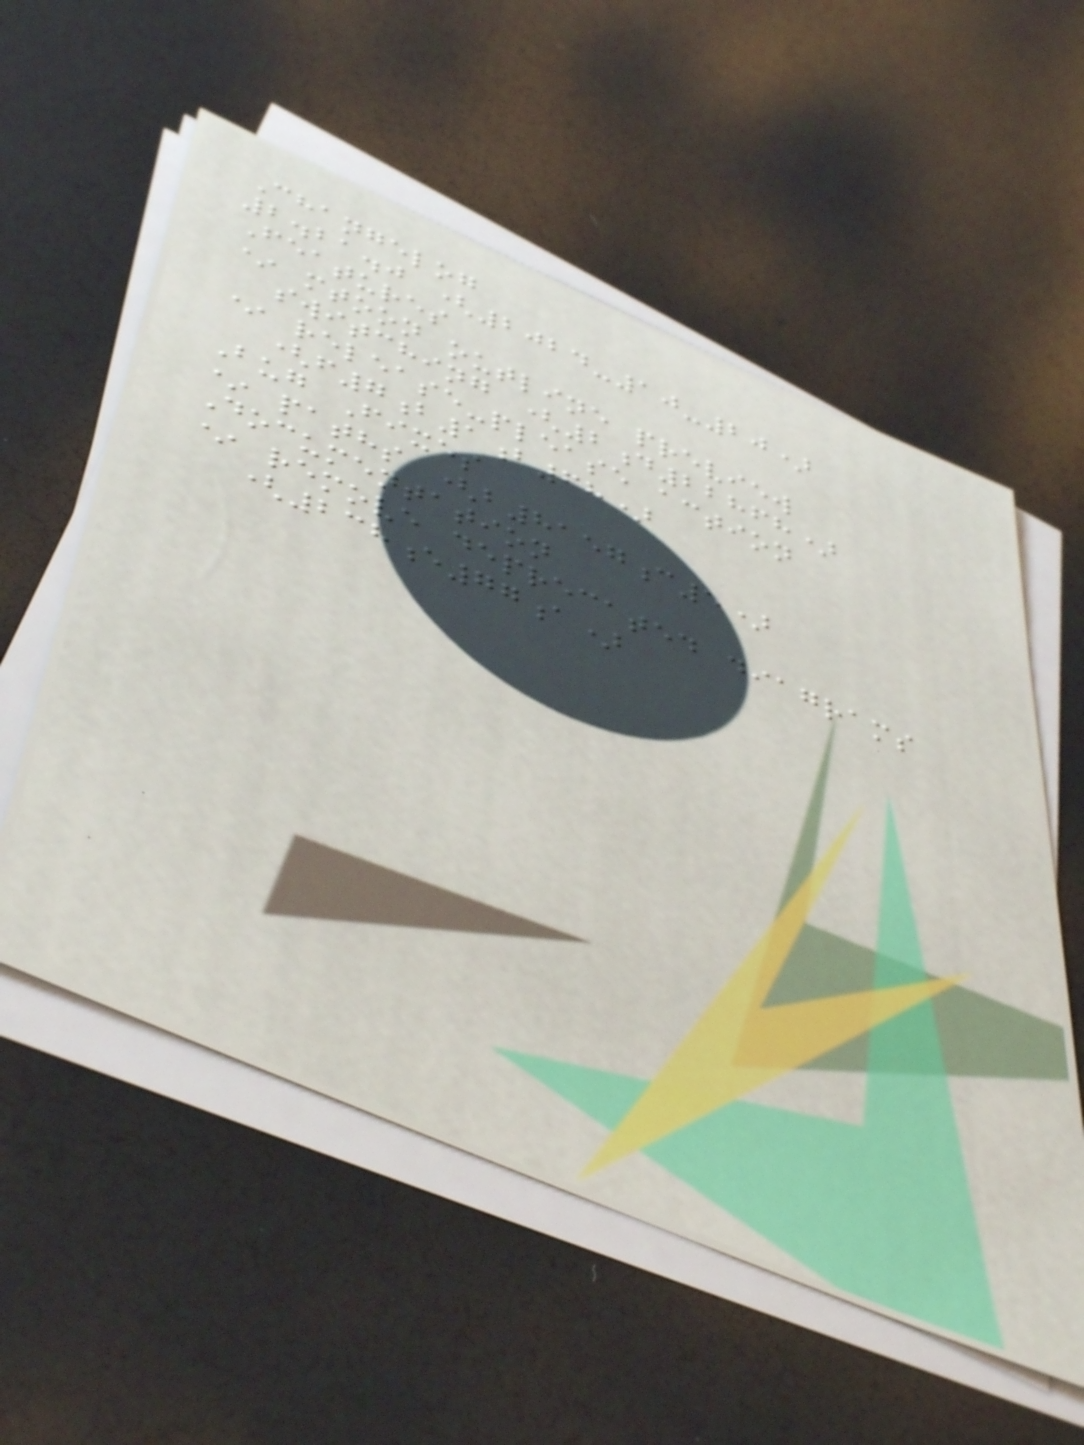Changelog
2.21.0 (2024-10-20)
Features
* mtoon outline preview
switching (2d22868)
* release-please action
(f7b1b68)
Bug Fixes
* paths (b8157c5)
Documentation
* remove deprecated diagrams
(238e77a)
